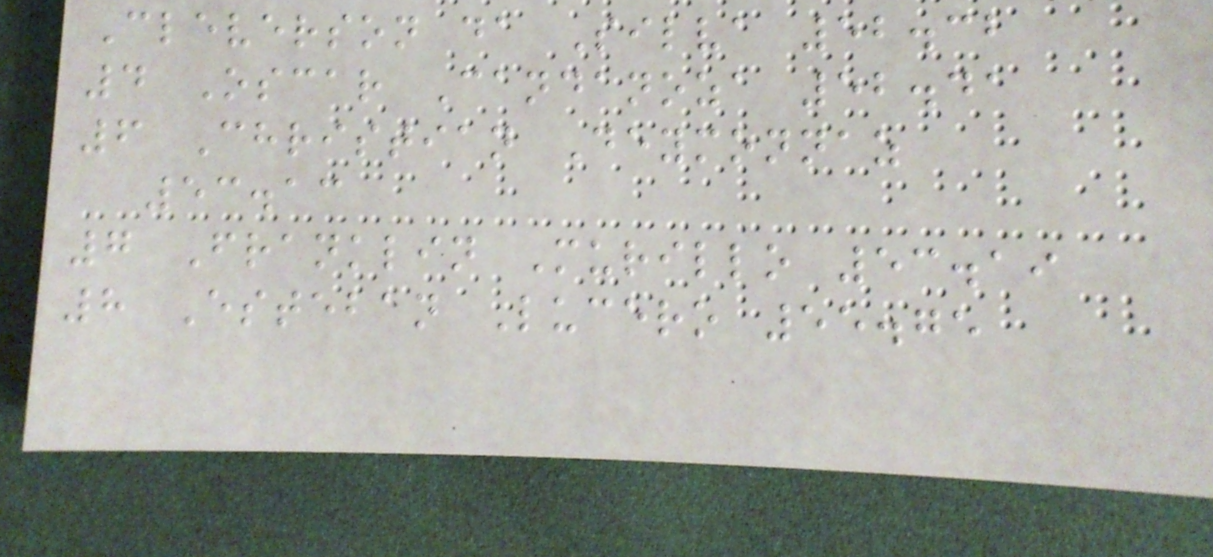Cleverson da Silva 52.32
4 Oscar Candanoza 52.41
6 Christian Deymonnaz
53.13
7 Franklin Murillo 53.19
8 Esteban Lucero 55.75
